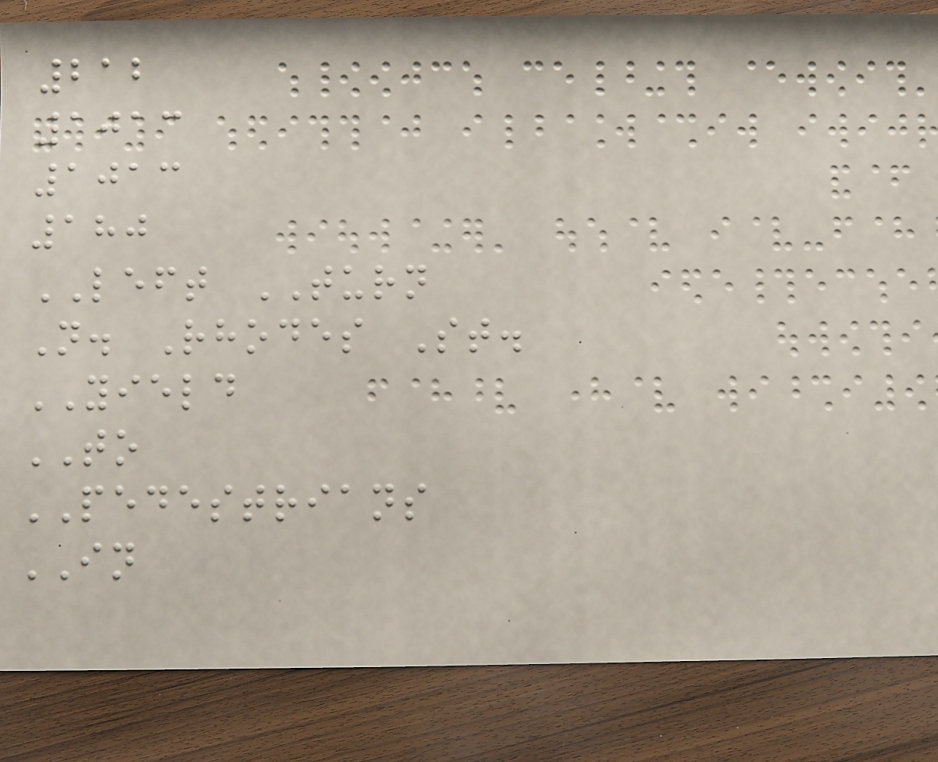212
1013
1013
180
LEFT TURN
N. Rhodes St.
YIELD
TO
PEDESTRIANS
IN
